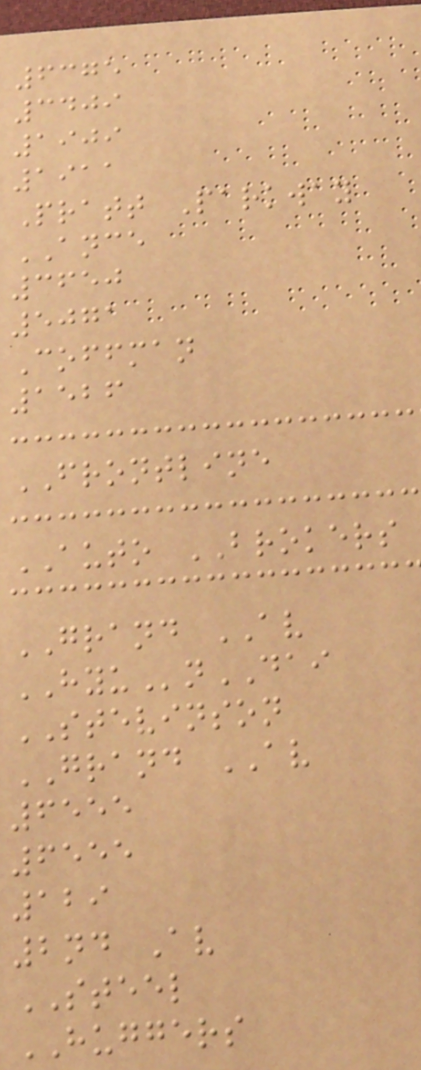6375
3409
1909
1911
Pratt Parkway
ANCE
3650
5071
Coffman
1526
FRONTLINE
AUTO BROKERS
GRAND AV
HYUnDAI
STEVINSON
GRAND AV
6555
6555
129
2nd Av
STEEL
HUGGERS
